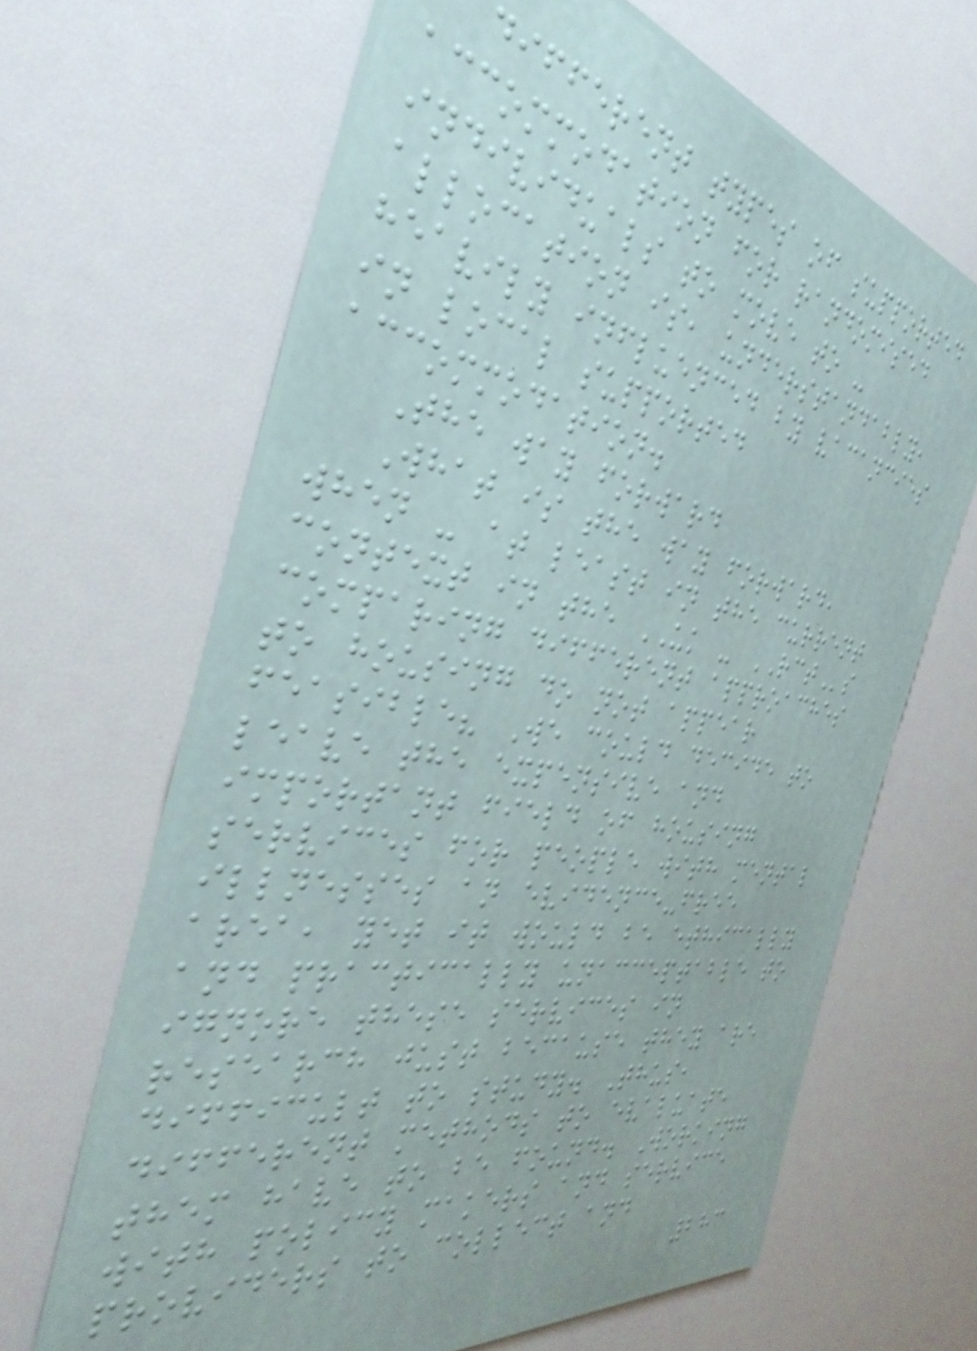different types of supported
accommodation for randomised
individuals to move to -
allocation is, understandably,
heavily influenced by vacancies
in local supported
accommodation.
The way forward
What is the way forward,
when - at least in the current
context in the UK - RCTs
comparing different approaches
to housing do not appear
feasible? We could decide to
leave the expensive and
important field of housing
services for people with mental
illnesses an evidence-free
area, yet it would be ethically
and practically unacceptable to
ignore these services in
research just because they are
difficult to study. Thus,
different methods to evaluate
them have to be found. Working
with policy makers and service
providers to collect and
283
